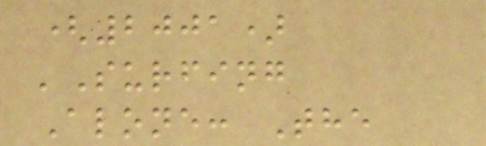(2001)
'Surfing
Alone: The
